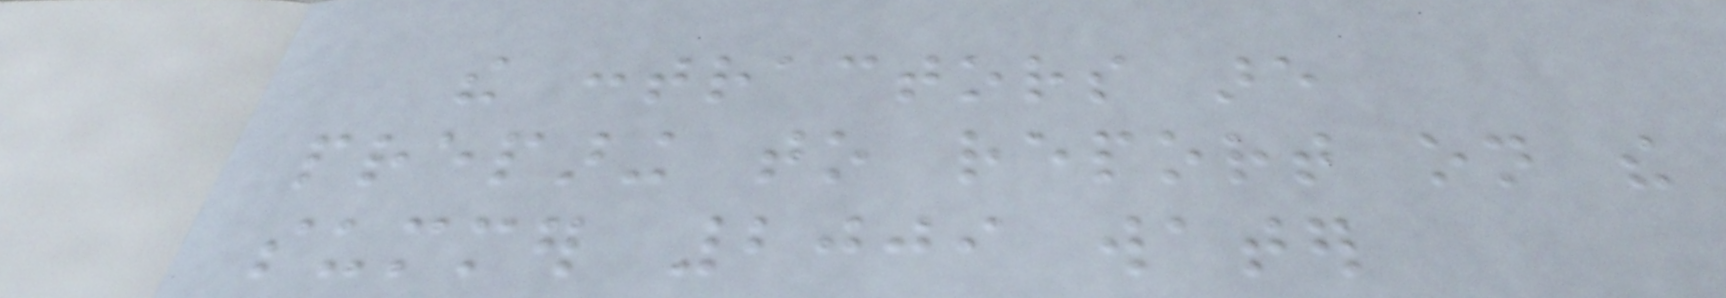the contractors are
preparing to report on the
summer 2009 water
